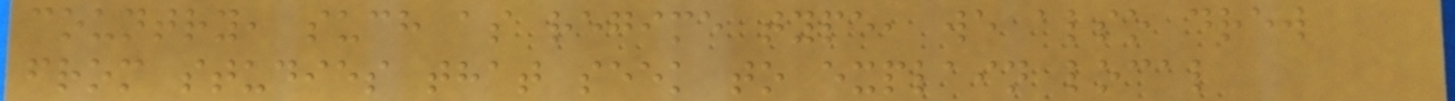country, such as regime type, we also drew
from studies that seek to explain local
